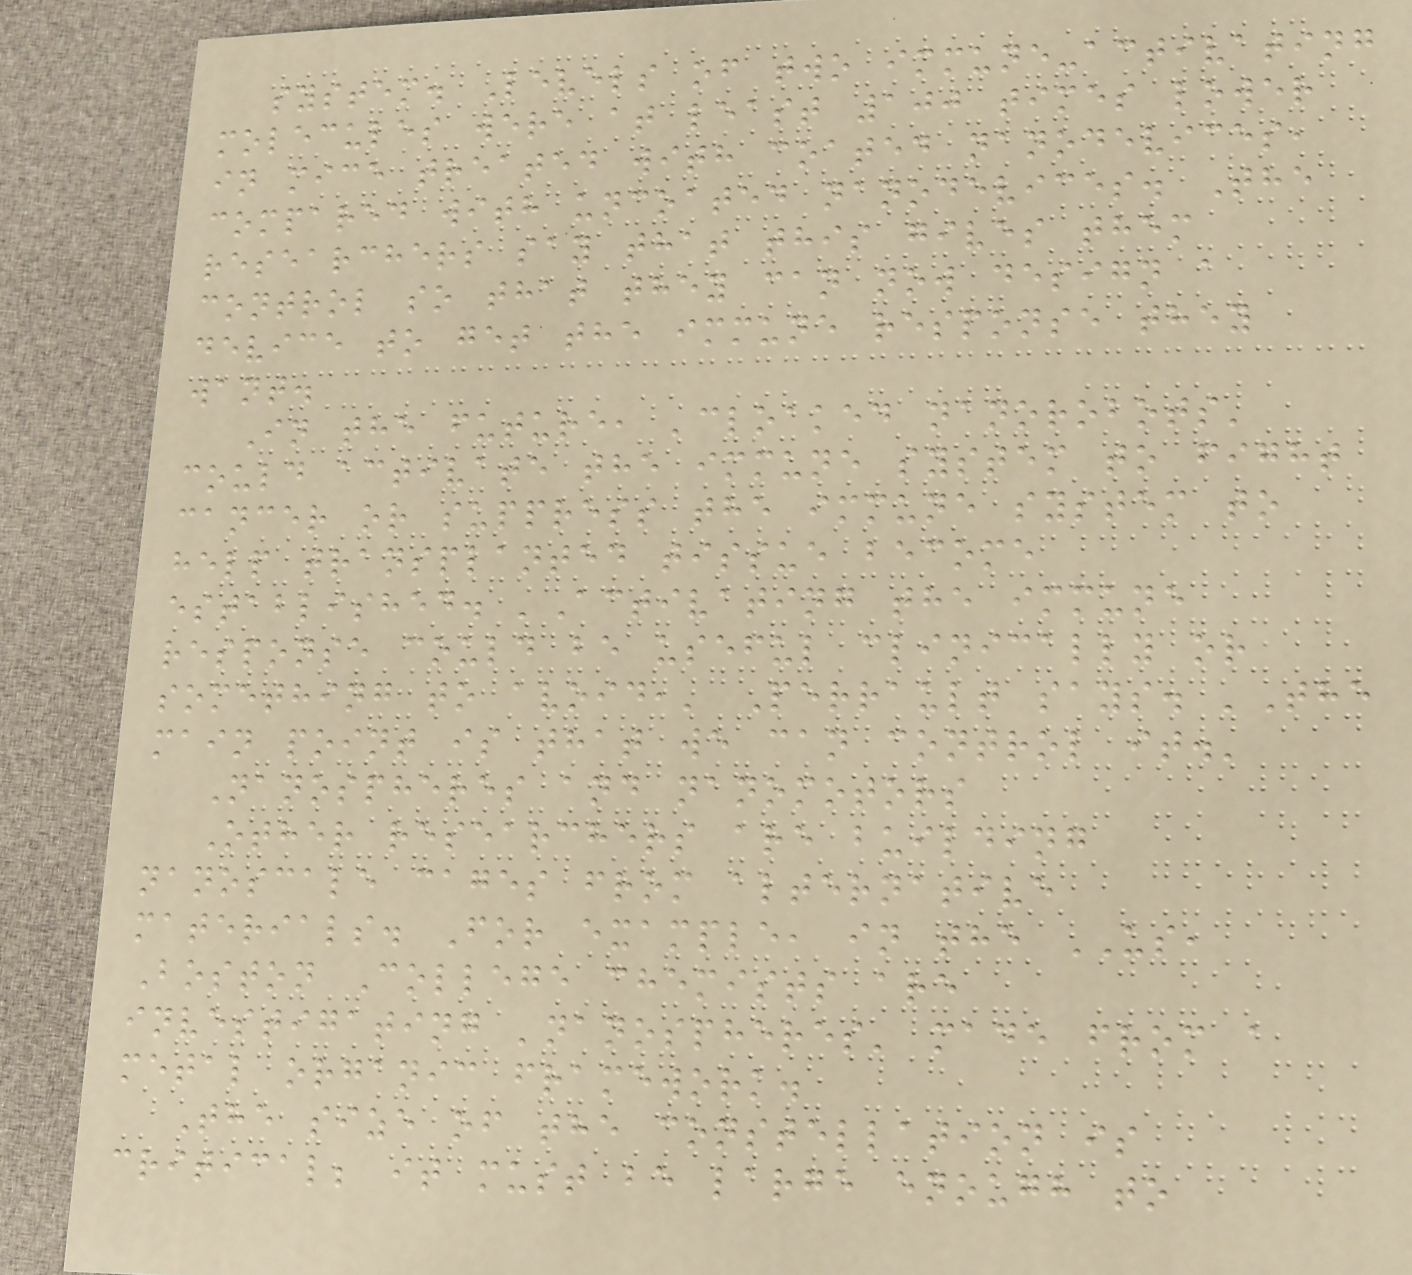system. Levels of two immune-activating
molecules were at least 100 times lower
in mice treated with coated nanodevices,
compared with uncoated nanodevices. The
researchers say that this gives them
control so that they can now design a
device to get the immune response they
want.
In the future, 'cloaked nanorobots'
could activate the immune system to fight
cancer or suppress the immune system to
help transplanted tissue become
established. 'Activating the immune
response could be useful clinically or
something to avoid,' Perrault says. 'The
main point is that we can control it.'
Nanospheres and nanomotors
Other researchers are building
nanoscale cages from alternative
materials. For example, in the US,
Boston College chemists are
investigating 'nanospheres' made from a
metal organic framework.
The size of the constellation is
critical; it must be large enough to
